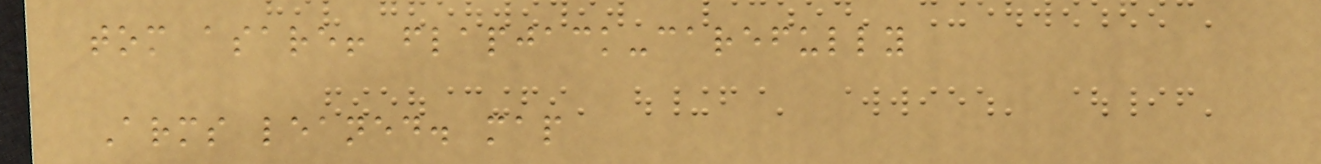tom asare! flapjack-carefully
Arms leaned. map
